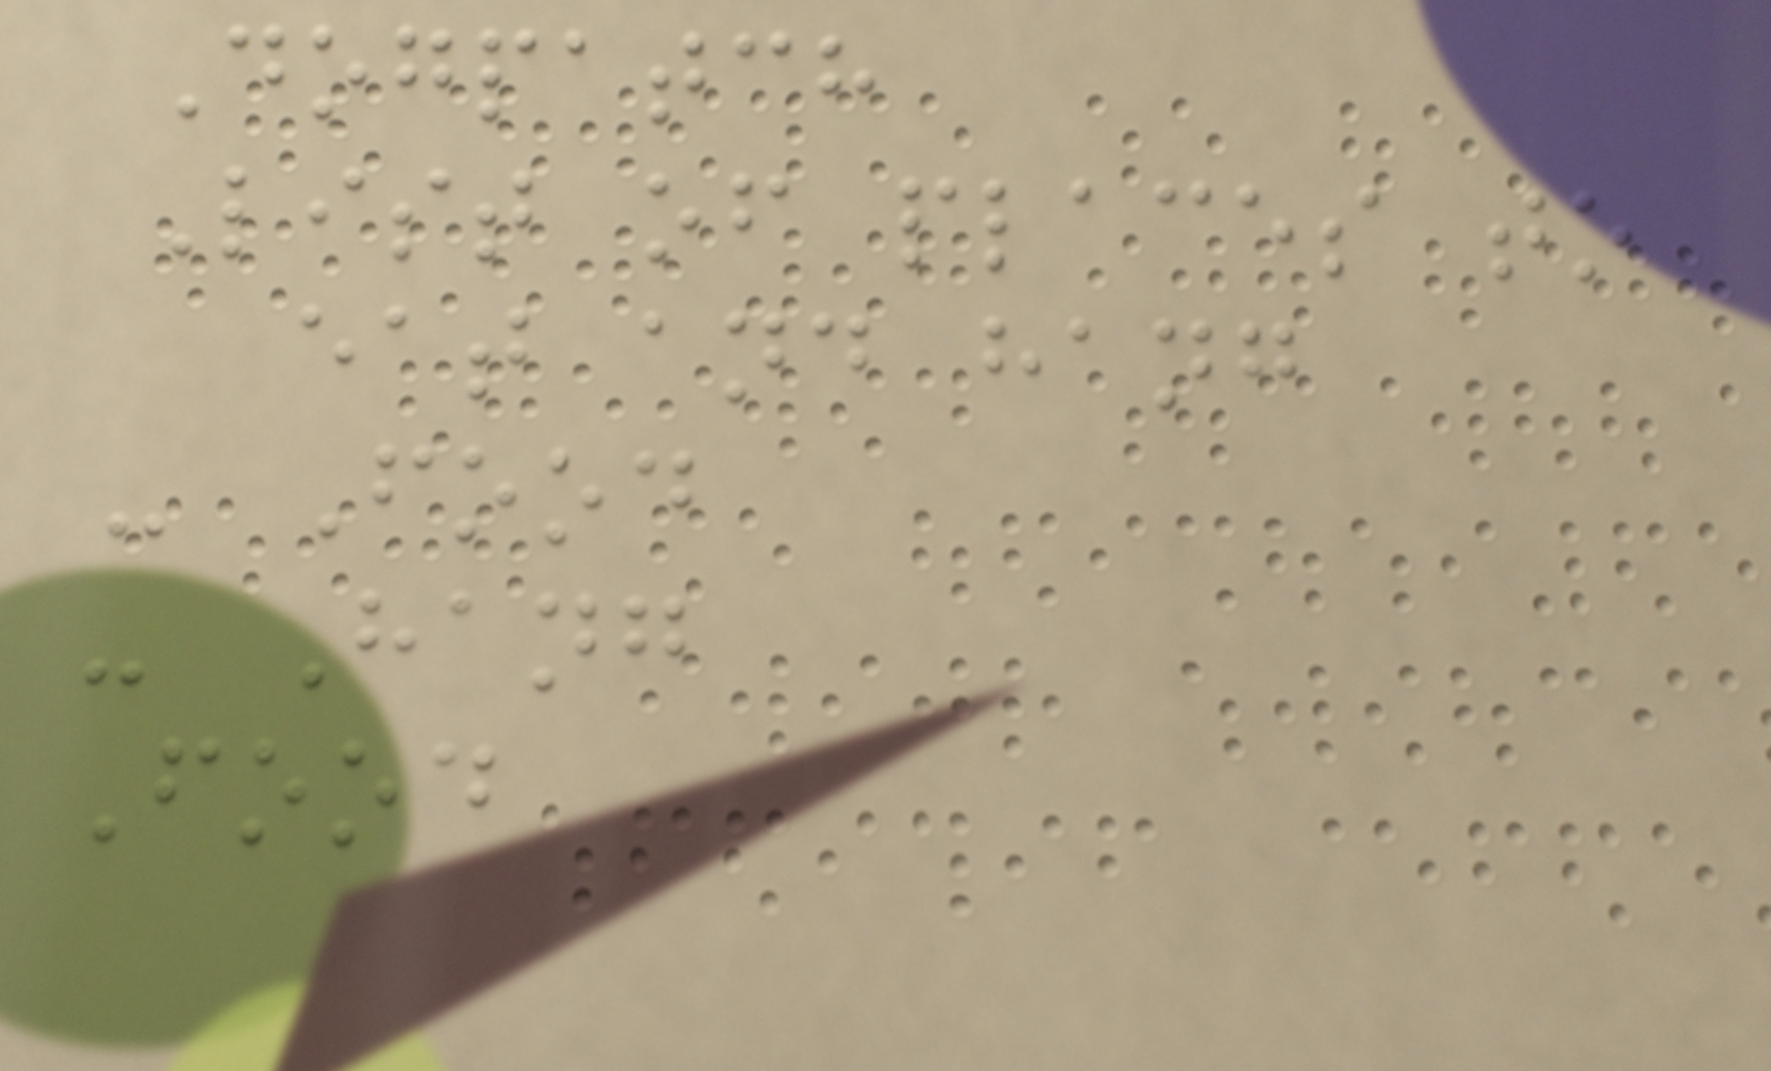Dogpatch
List of places to
eat and hang
- Food
- Hang
Food
